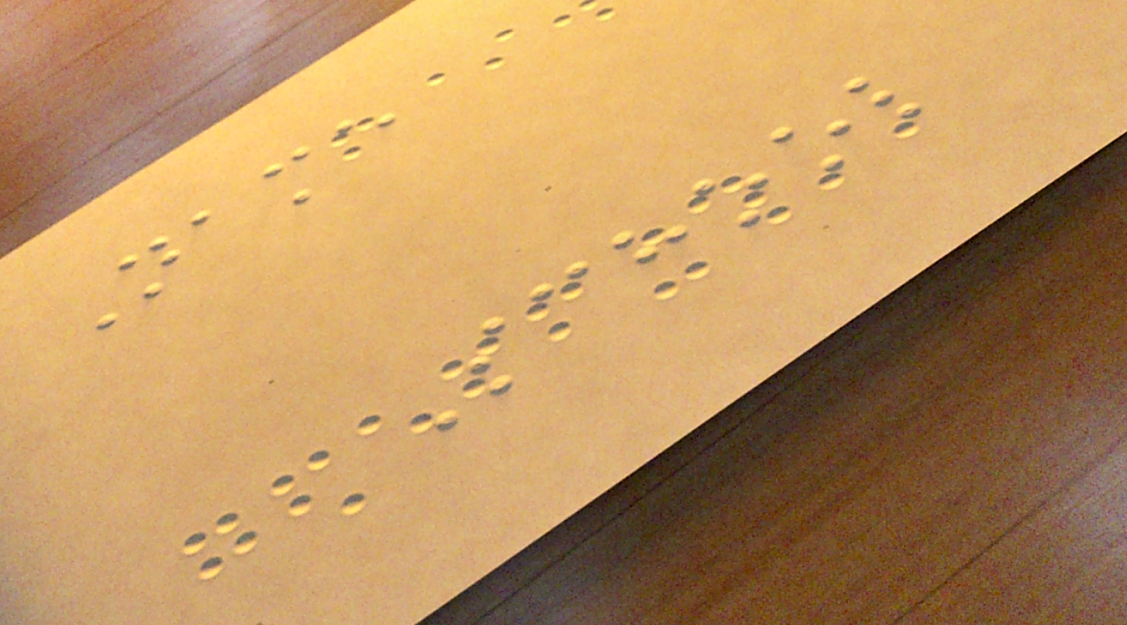Name
School
